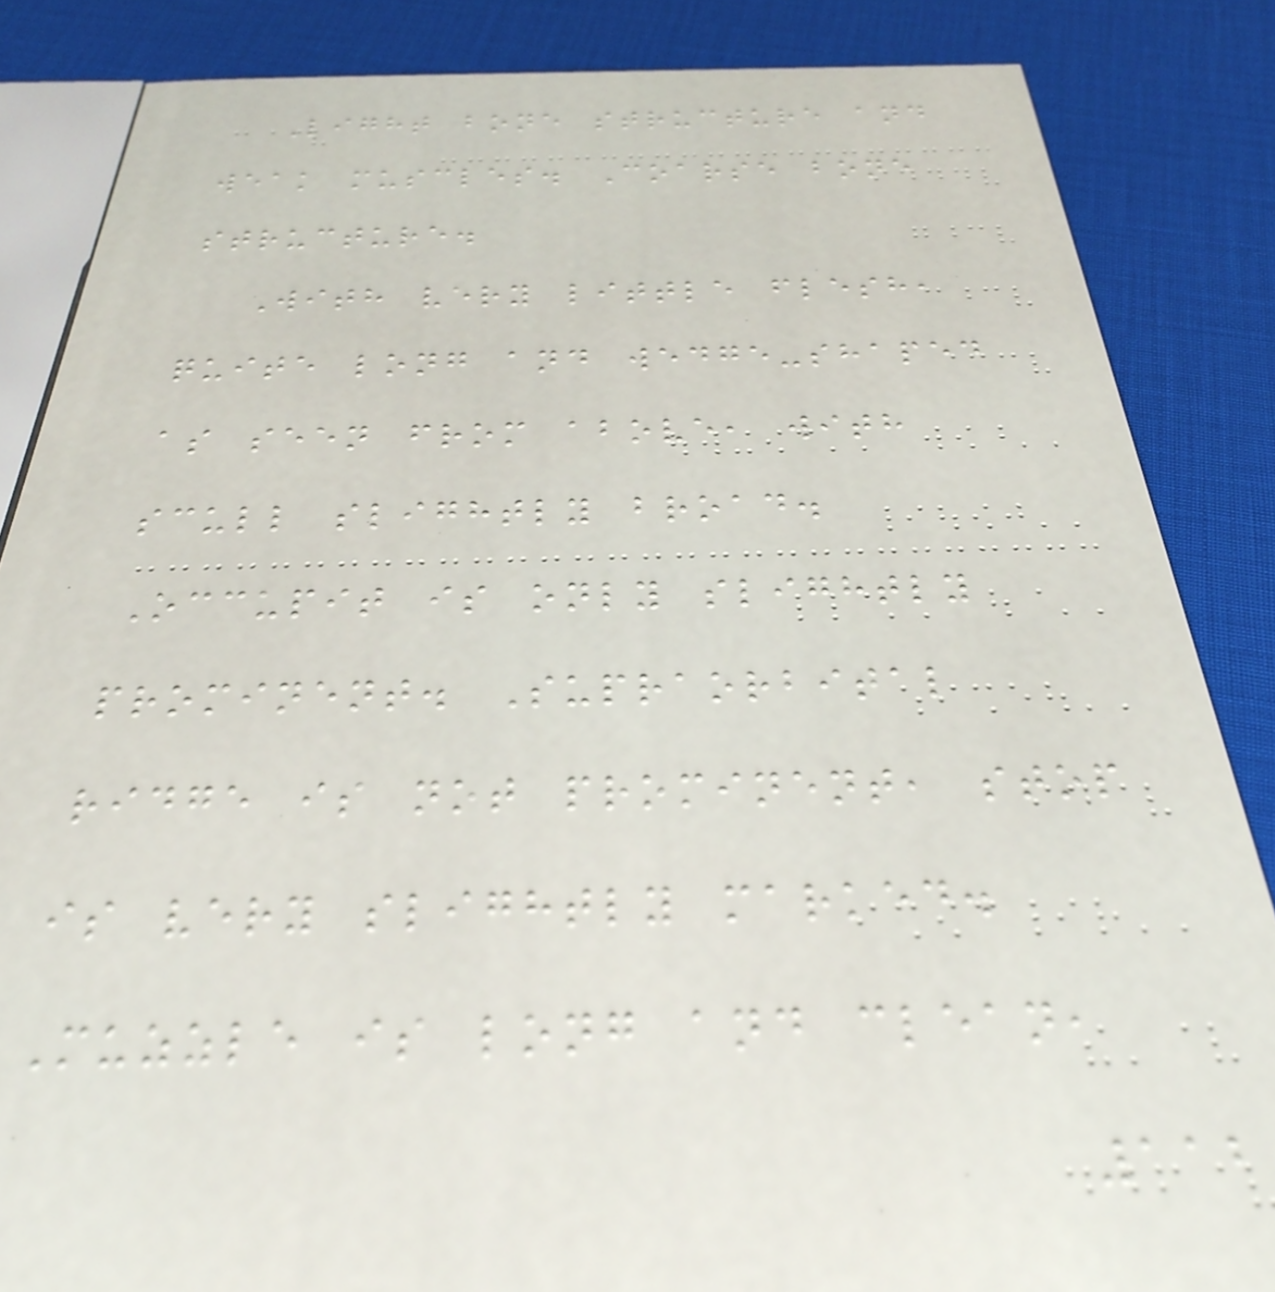Light bone structure and
weak muscles. Coarse bone
structure.
With very little flesh,
quite long and wedge-shaped
as seen from above, with
scull slightly broad.
Occupit is only slightly
prominent. Supraorbital
ridge is not prominent, stop
is very slightly marked.
Muzzle is long and clean,
112
